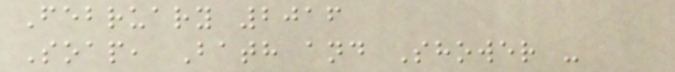February 2016
Soap, Bath and Shower -
